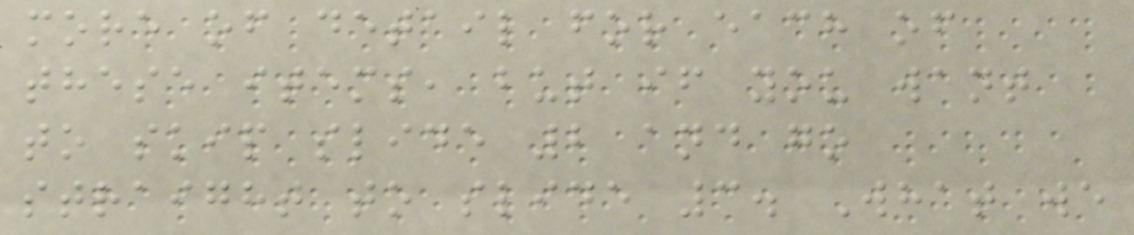more of detail for each of
these items, but if you want
to skip slide 2 and go
straight to slide 3. What we
